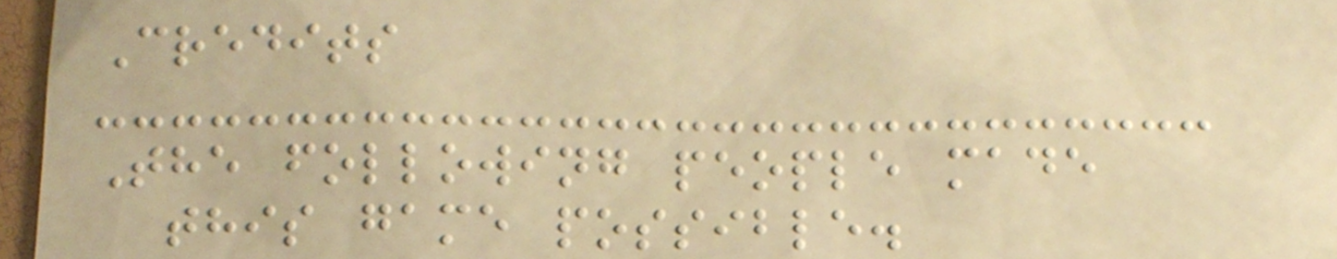Credits
The following people made
this game possible.
